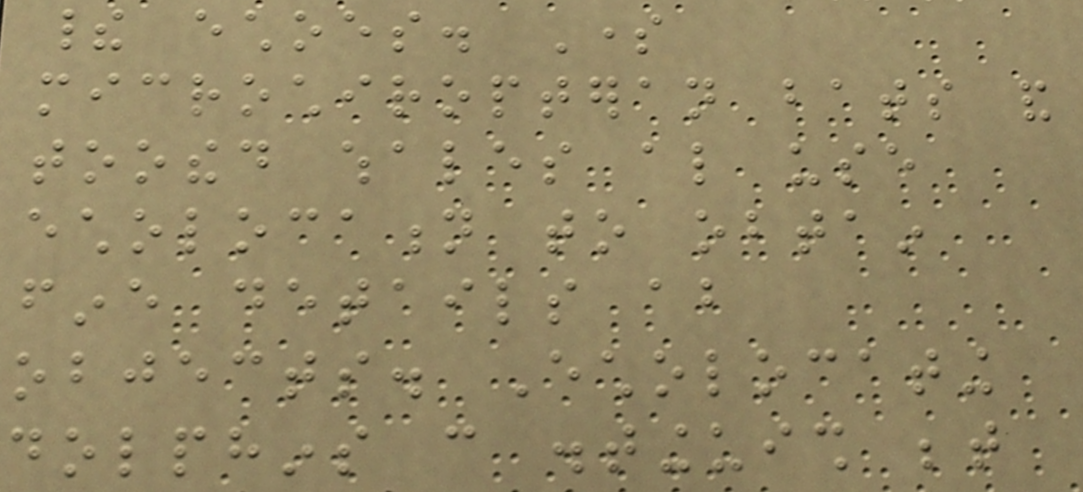their echoes. Some
microchiropteran bats and
toothed whales also use
echolocation to obtain
fine details about
objects. Echolocating
dolphins can distinguish between
